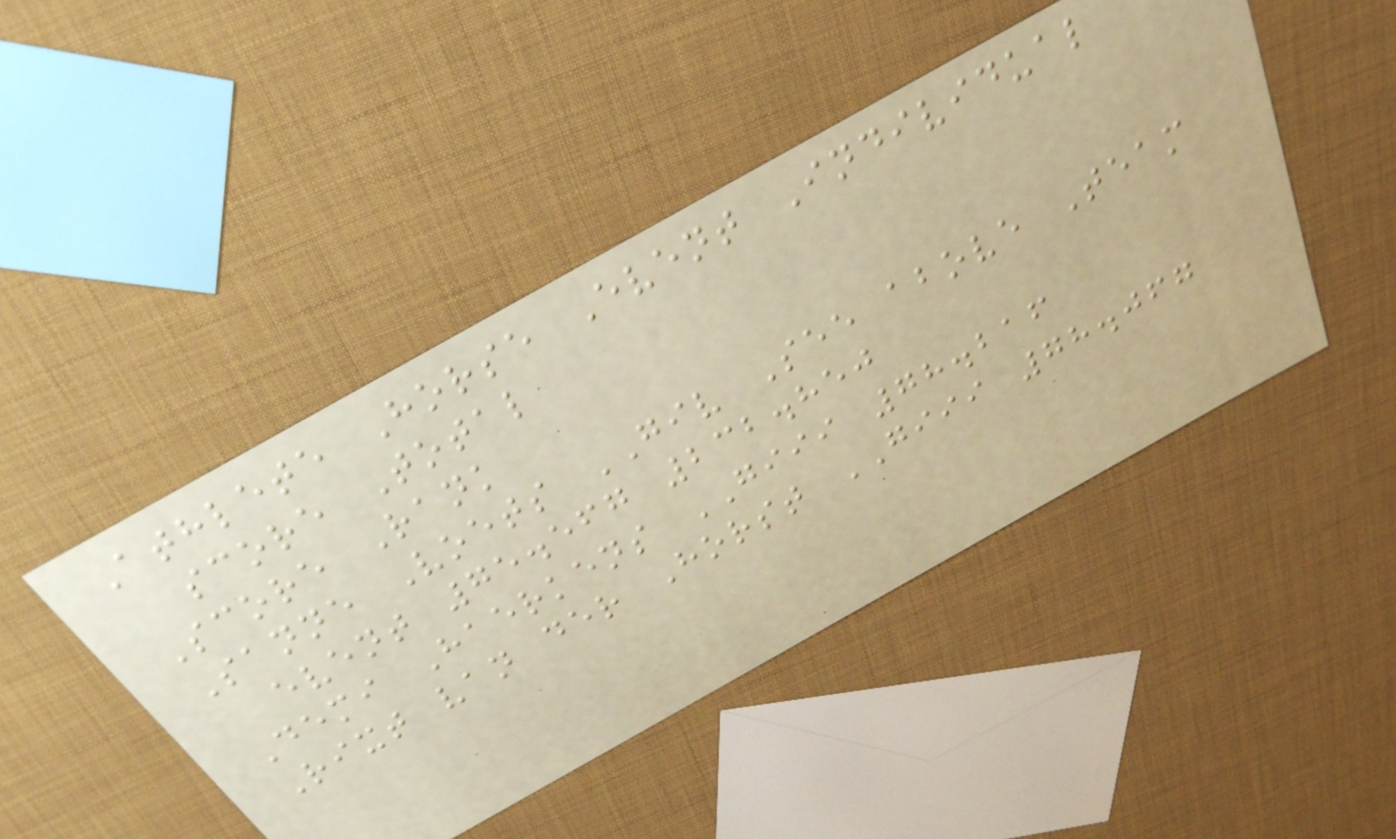Athlete Horse Event Individual
score Total
Score Rank
Sanne Voets GIV See above Team
event 75.567 232.850
Demi Haerkens GIII 78.216
Rixt van der Horst GIII 78.067
